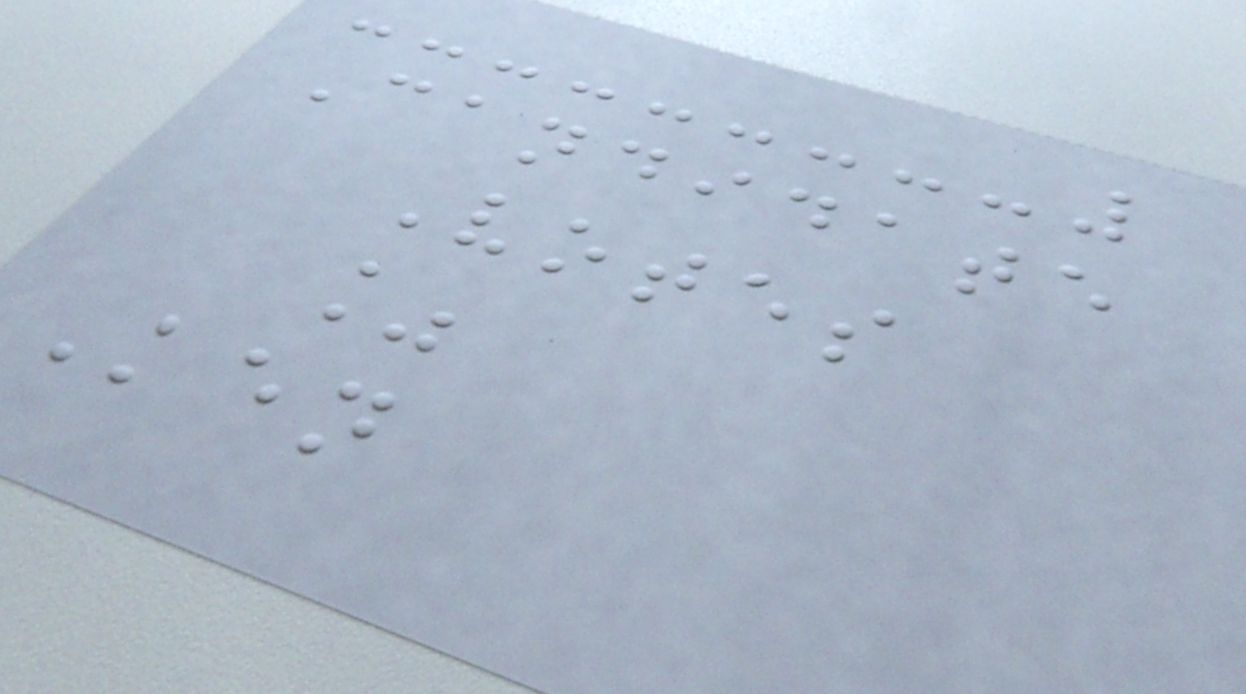Candidate
Votes
%
Ken
